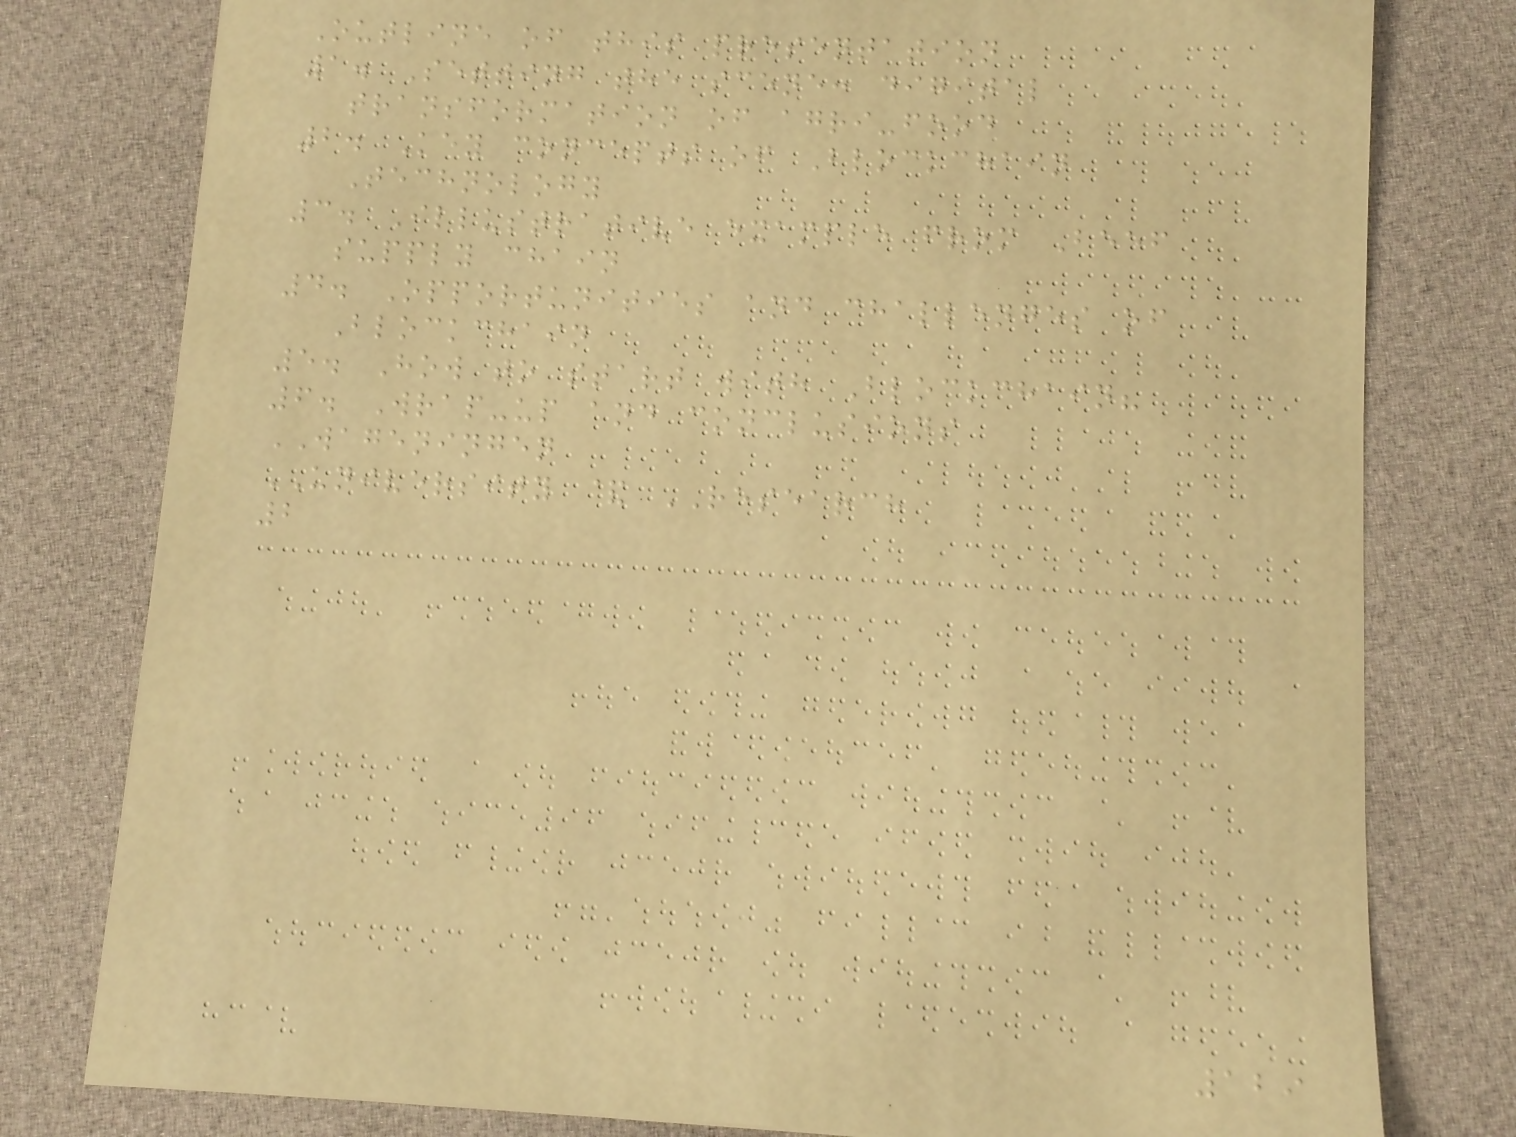Outline of this presentation
1. Setting the scene: digital
transformation of agri-food
2. Key concepts of Blockchain
Technology
3. Illustrative example from Beef
supply chain
4. Opportunities and challenges of
Blockchain
5. How to start with Blockchain?
6. Wrap-up and conclusions
WAGENINGEN
UNIVERSITY & RESEARCH
2
129
